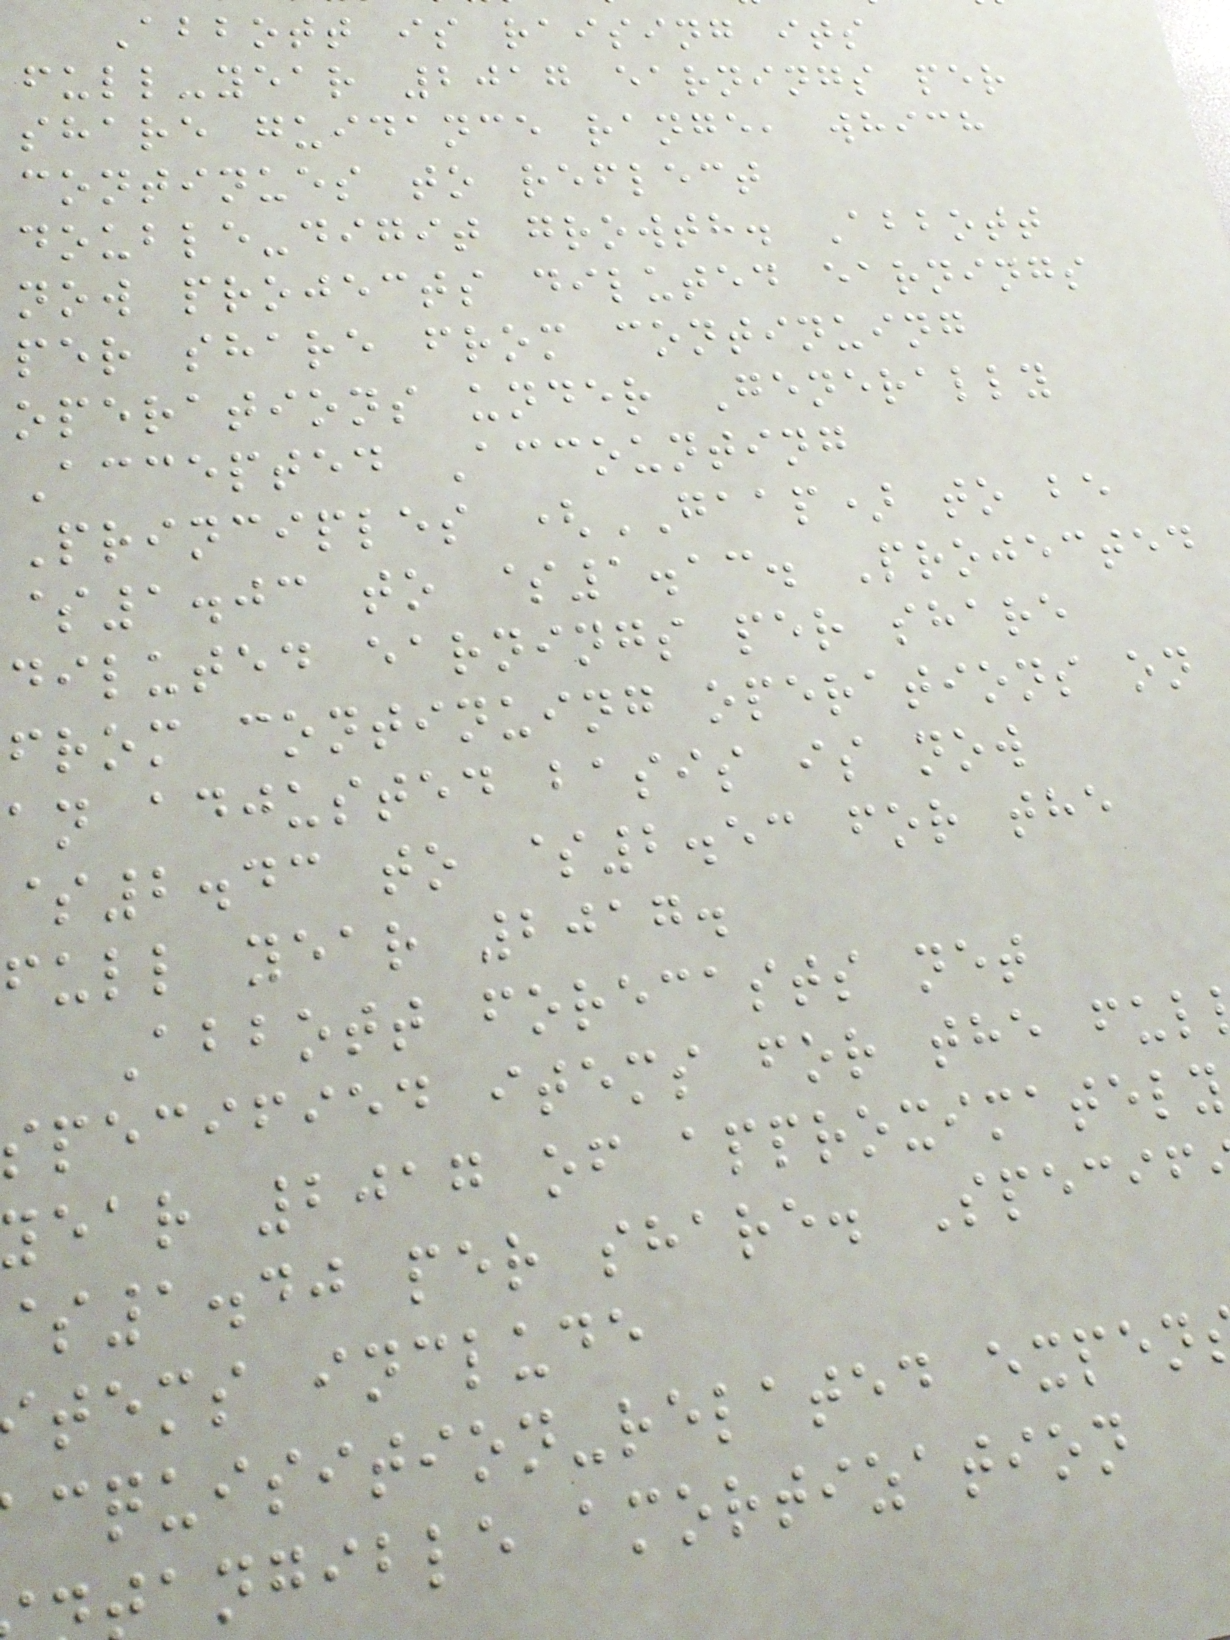Abbott is raising its
full-year 2017 earnings per
share guidance range, which
continues to reflect
double-digit growth. Abbott
now projects diluted earnings
per share from continuing
operations under Generally
Accepted Accounting
Principles (GAAP) to be
$1.03 to $1.13. Projected
diluted earnings per share
from continuing operations on
an adjusted basis is now
$2.43 to $2.53 for the
full year 2017.
Abbott forecasts net
specified items for the ful
ear 2017 of approximately
1.40 per share. Specif
tems include
cquisition-related expen
angible amortization
